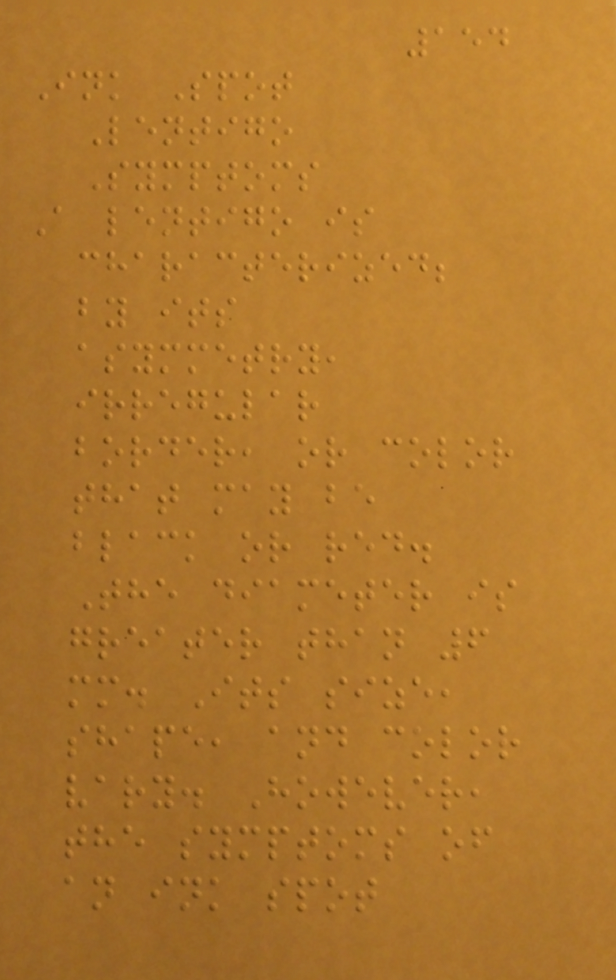154
Ink Spot
Lentigo
Symptoms
A lentigo is
characterized;
by its
asymmetry,
irregular
border, or color
that may be
black or red.
The diameter is
greater than 6
mm. Its size,
shape, and color
vary. However,
the symptoms of
an ink spot
